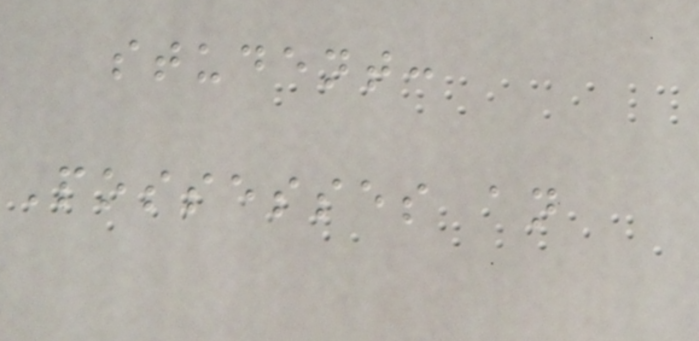student:
Possesses an
